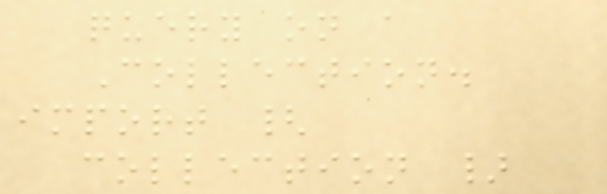query on a
Collection.
import {
collection }
